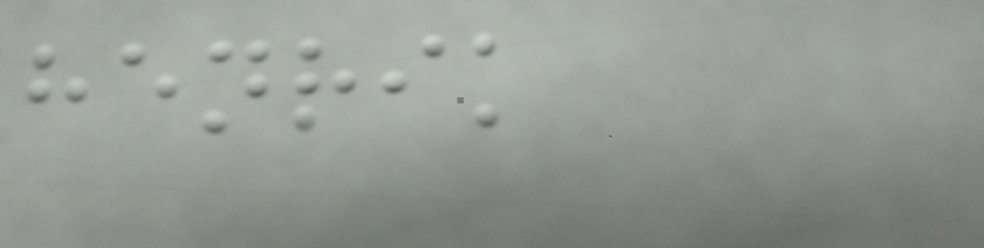henrik
